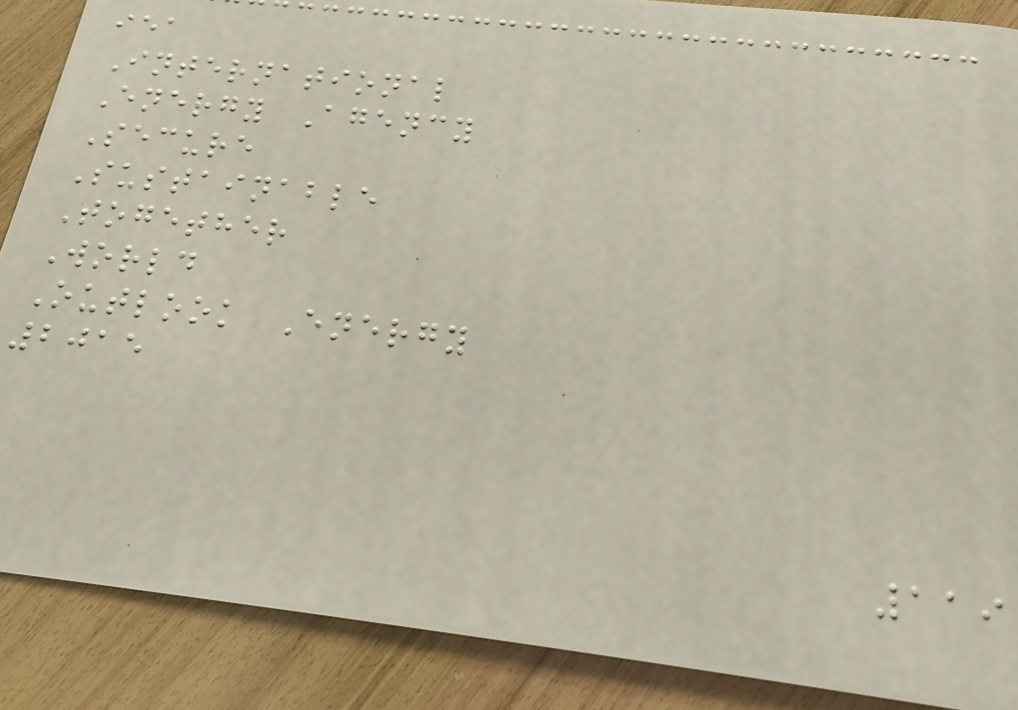iea
International
Energy Agency
Secure
Sustainable
Together
World
Outlook Energy
2015
119
